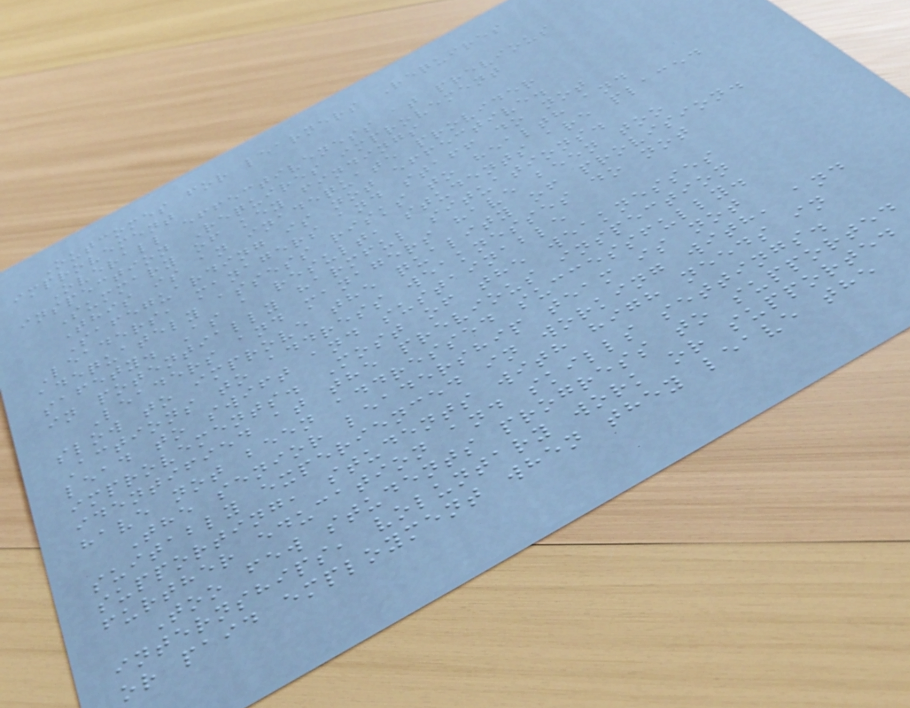Outcomes for learners Requires
improvement
Overall effectiveness at previous
inspection Requires improvement
Summary of key findings
This is an inadequate provider
Safeguarding is not effective.
Leaders, managers and staff do not
adequately assess risks to health and
safety. As a result, students are placed
in potentially harmful situations.
Leaders and managers have been too
slow to improve the quality of provision.
Actions to address weaknesses do not
lead to swift and sustainable
improvements. Most of the weaknesses
identified at the previous inspection
have not been addressed successfully.
The senior leadership team is not
suitably experienced in working with, and
supporting, students with high needs in
further education and skills settings.
Too few students progress to supported
internships, voluntary work or supported
or paid employment when they leave the
